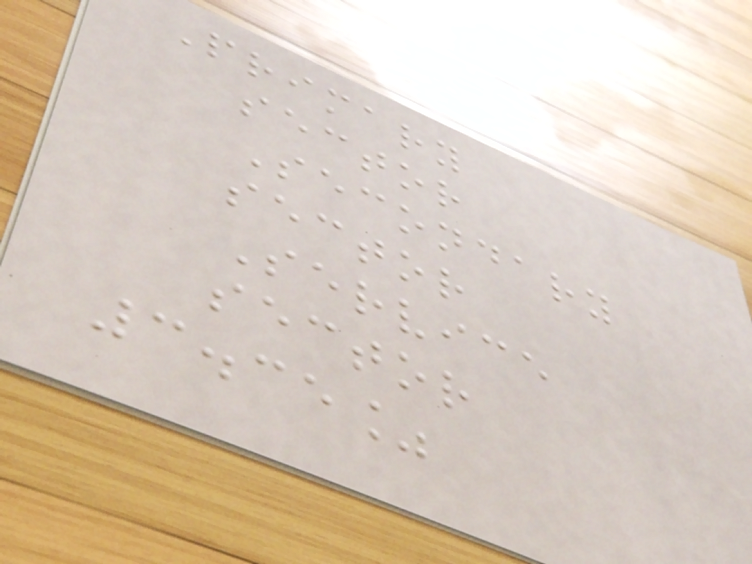Primary
sector
Secondary
sector
Service
sector
3.35%
